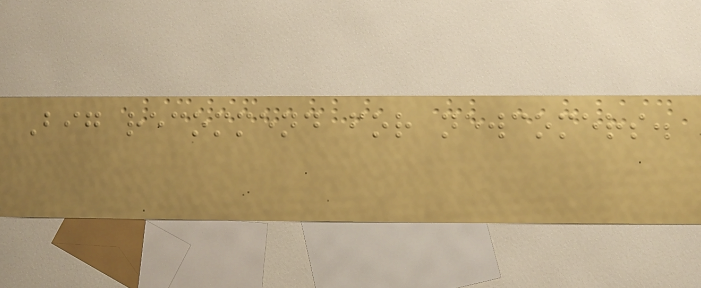Big recommend for newcomers.
